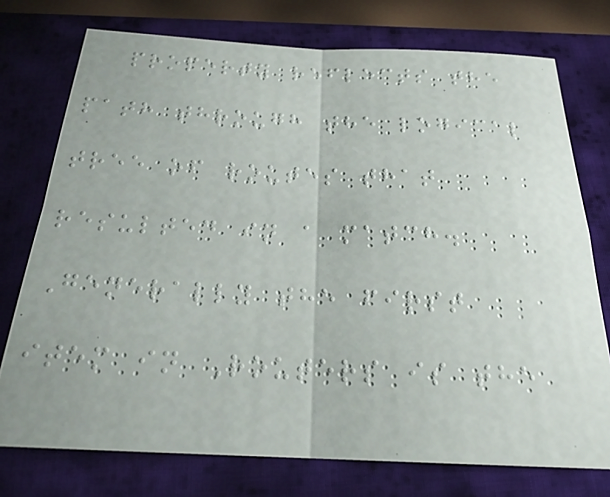property reflects the
path through the logical
tree of routes that
resulted in a match.
Generally the first
item in Routers is the
